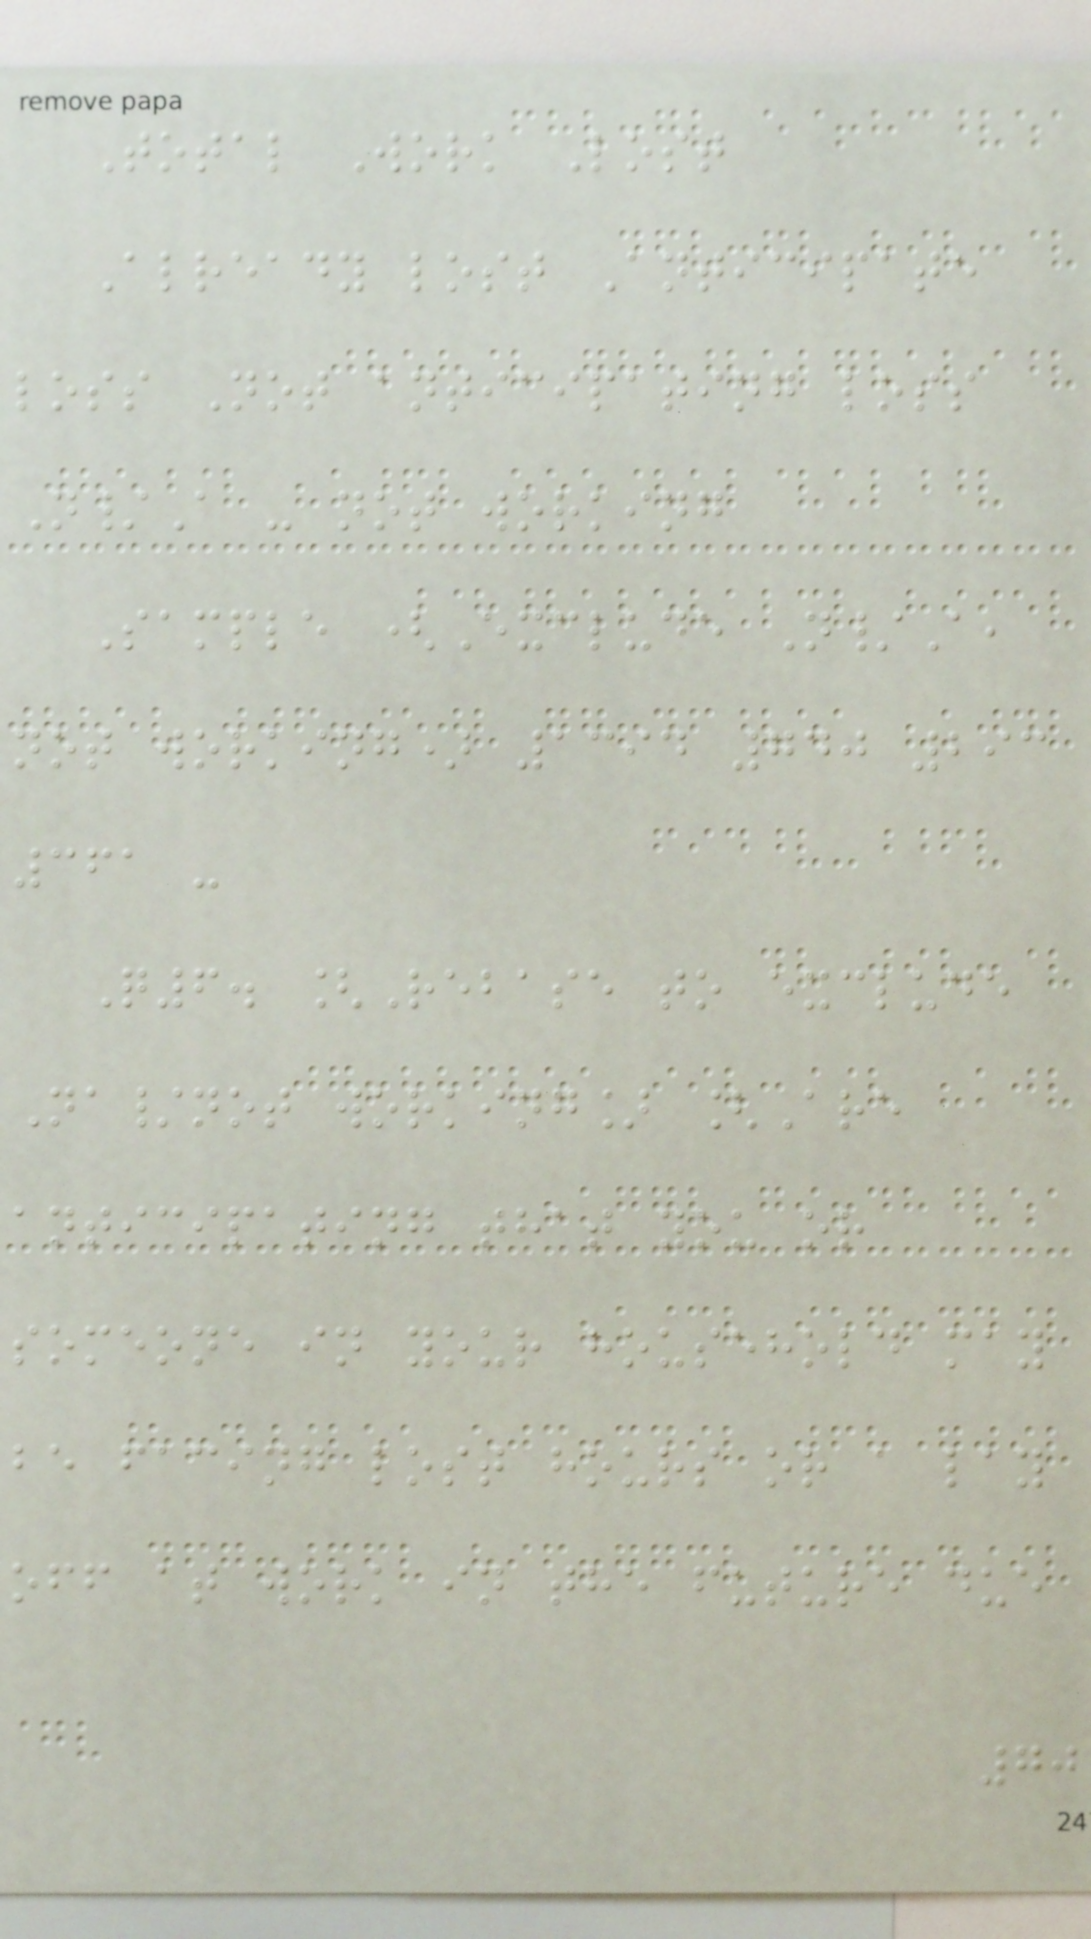Total Work Lost
Already lost Anticipate
loss Not anticipating loss
N/A - not working
Sample (Exclude N/A,
not working) 1394 740 293
361 -
Q6. [Rebase to exclude
Na/not working] [Are
anticipating that you or
someone in your household may
be facing lost hours or a lay
off at work in the future due
70
